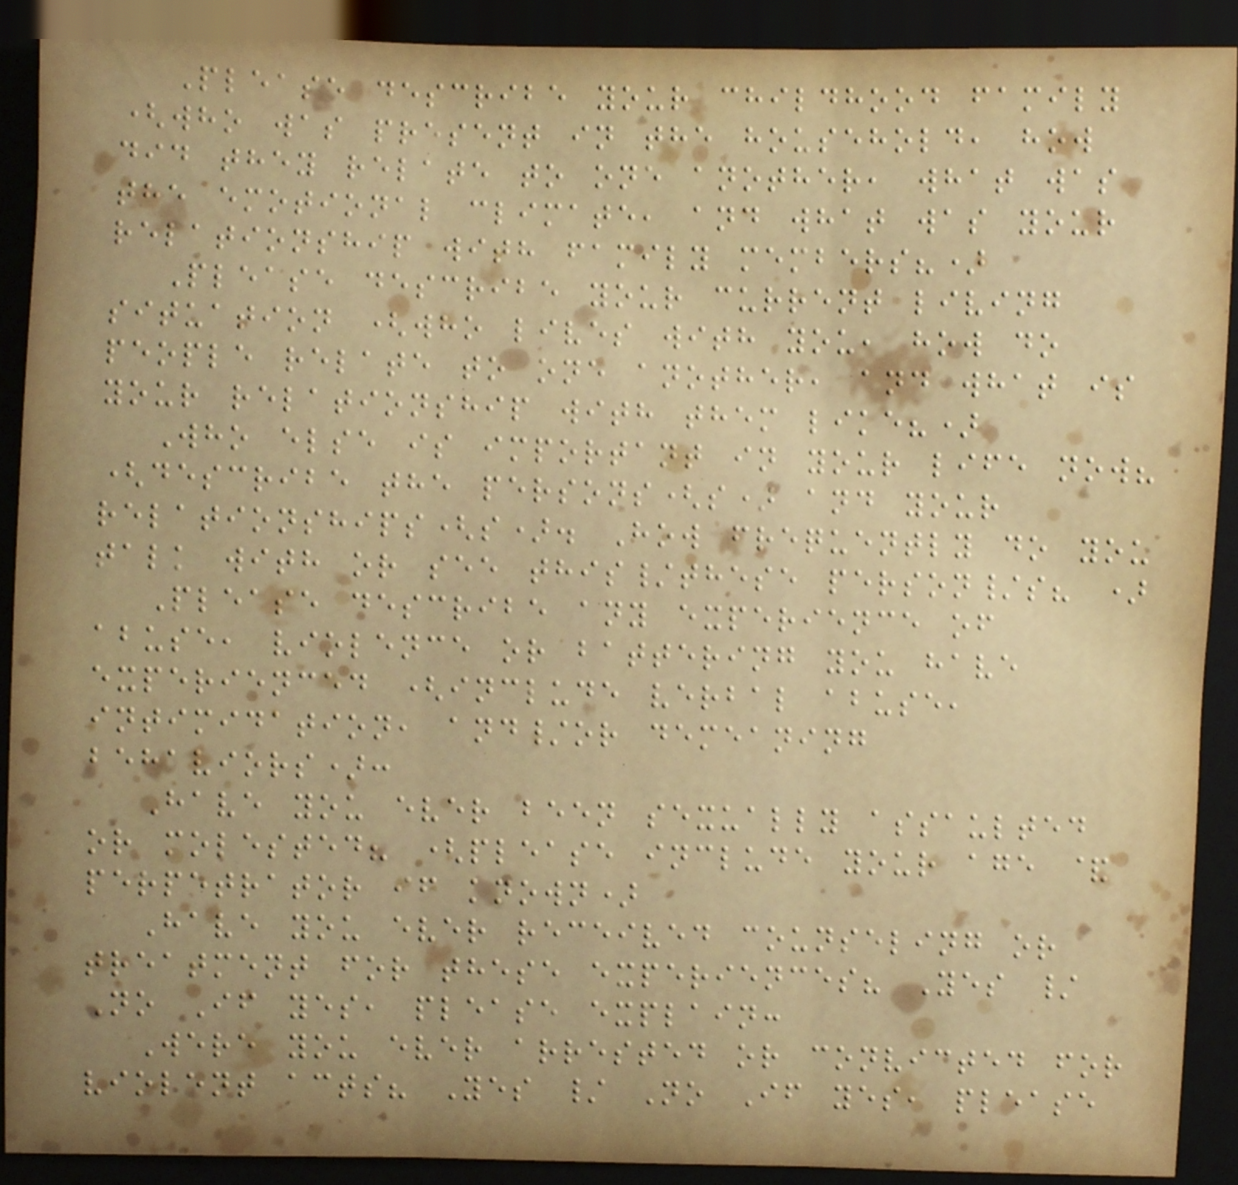Please describe your childhood family
(who was present in the household, how
did they relate to one another, what was
the emotional climate, and what was your
relationship with family members?)
Please describe your current living
situation (who lives with you, how do
people relate to one another, and what is
your relationship with them like?)
Who else is important in your life now?
(describe the persons(s) and your
relationships(s). How frequently do you
talk with or see this/these person/s? )
Please describe any experience of
abuse, violence or battering you have
experienced (include verbal abuse,
intimidation, and/or demeaning
behaviors):
Have you ever been sexually assaulted
or molested? (please include your age &
perpetrator if known)
Have you ever received counseling or
treatment for these experiences? Yes /
No If yes, please explain:
Were you ever arrested or convicted for
violent acts? Yes / No If yes, please
